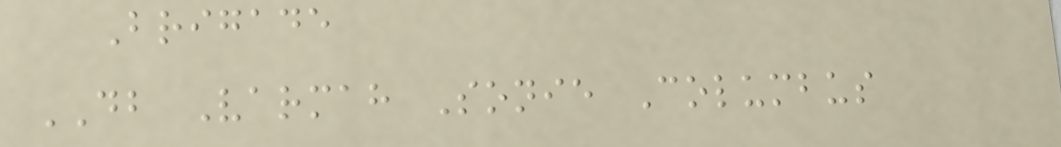Brigade
DB Varmah Sonie Columbus
